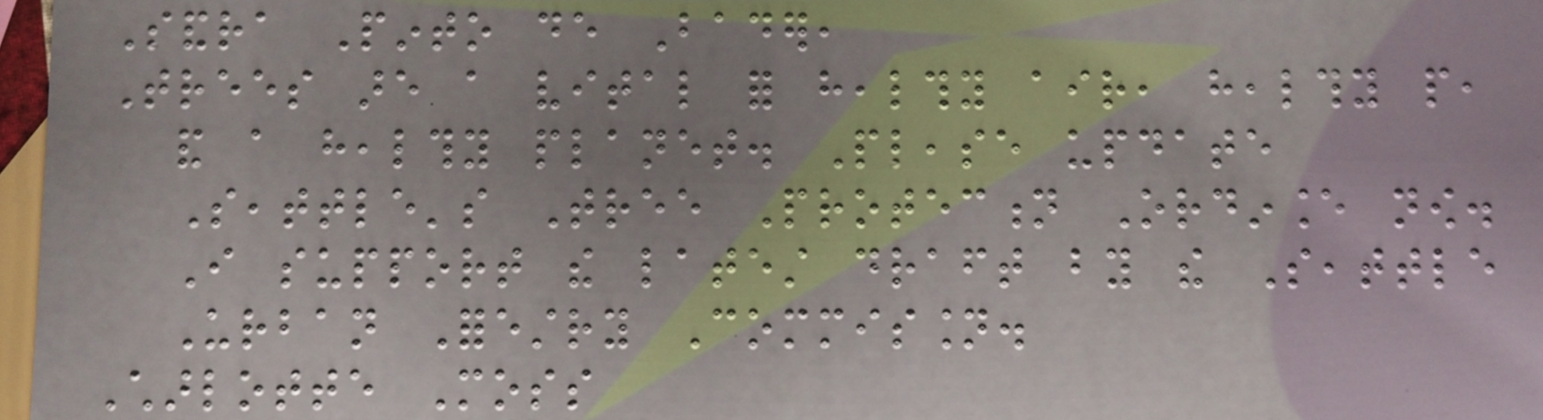Sandra Pinto de Bader,
Trees are a vital for healthy air, healthy people,
and a healthy planet. Please update
Seattle's Tree Protection Ordinance now.
I support the latest draft by the Seattle
Urban Forestry Commission.
Charlotte Moss
